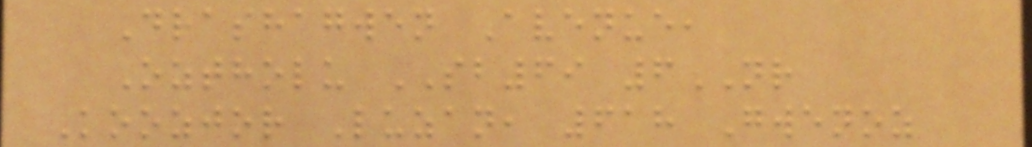Drashagwen Avenue,
Oztholu SB69 6NR
Koozjor Luzan, 618 Gwenoz
